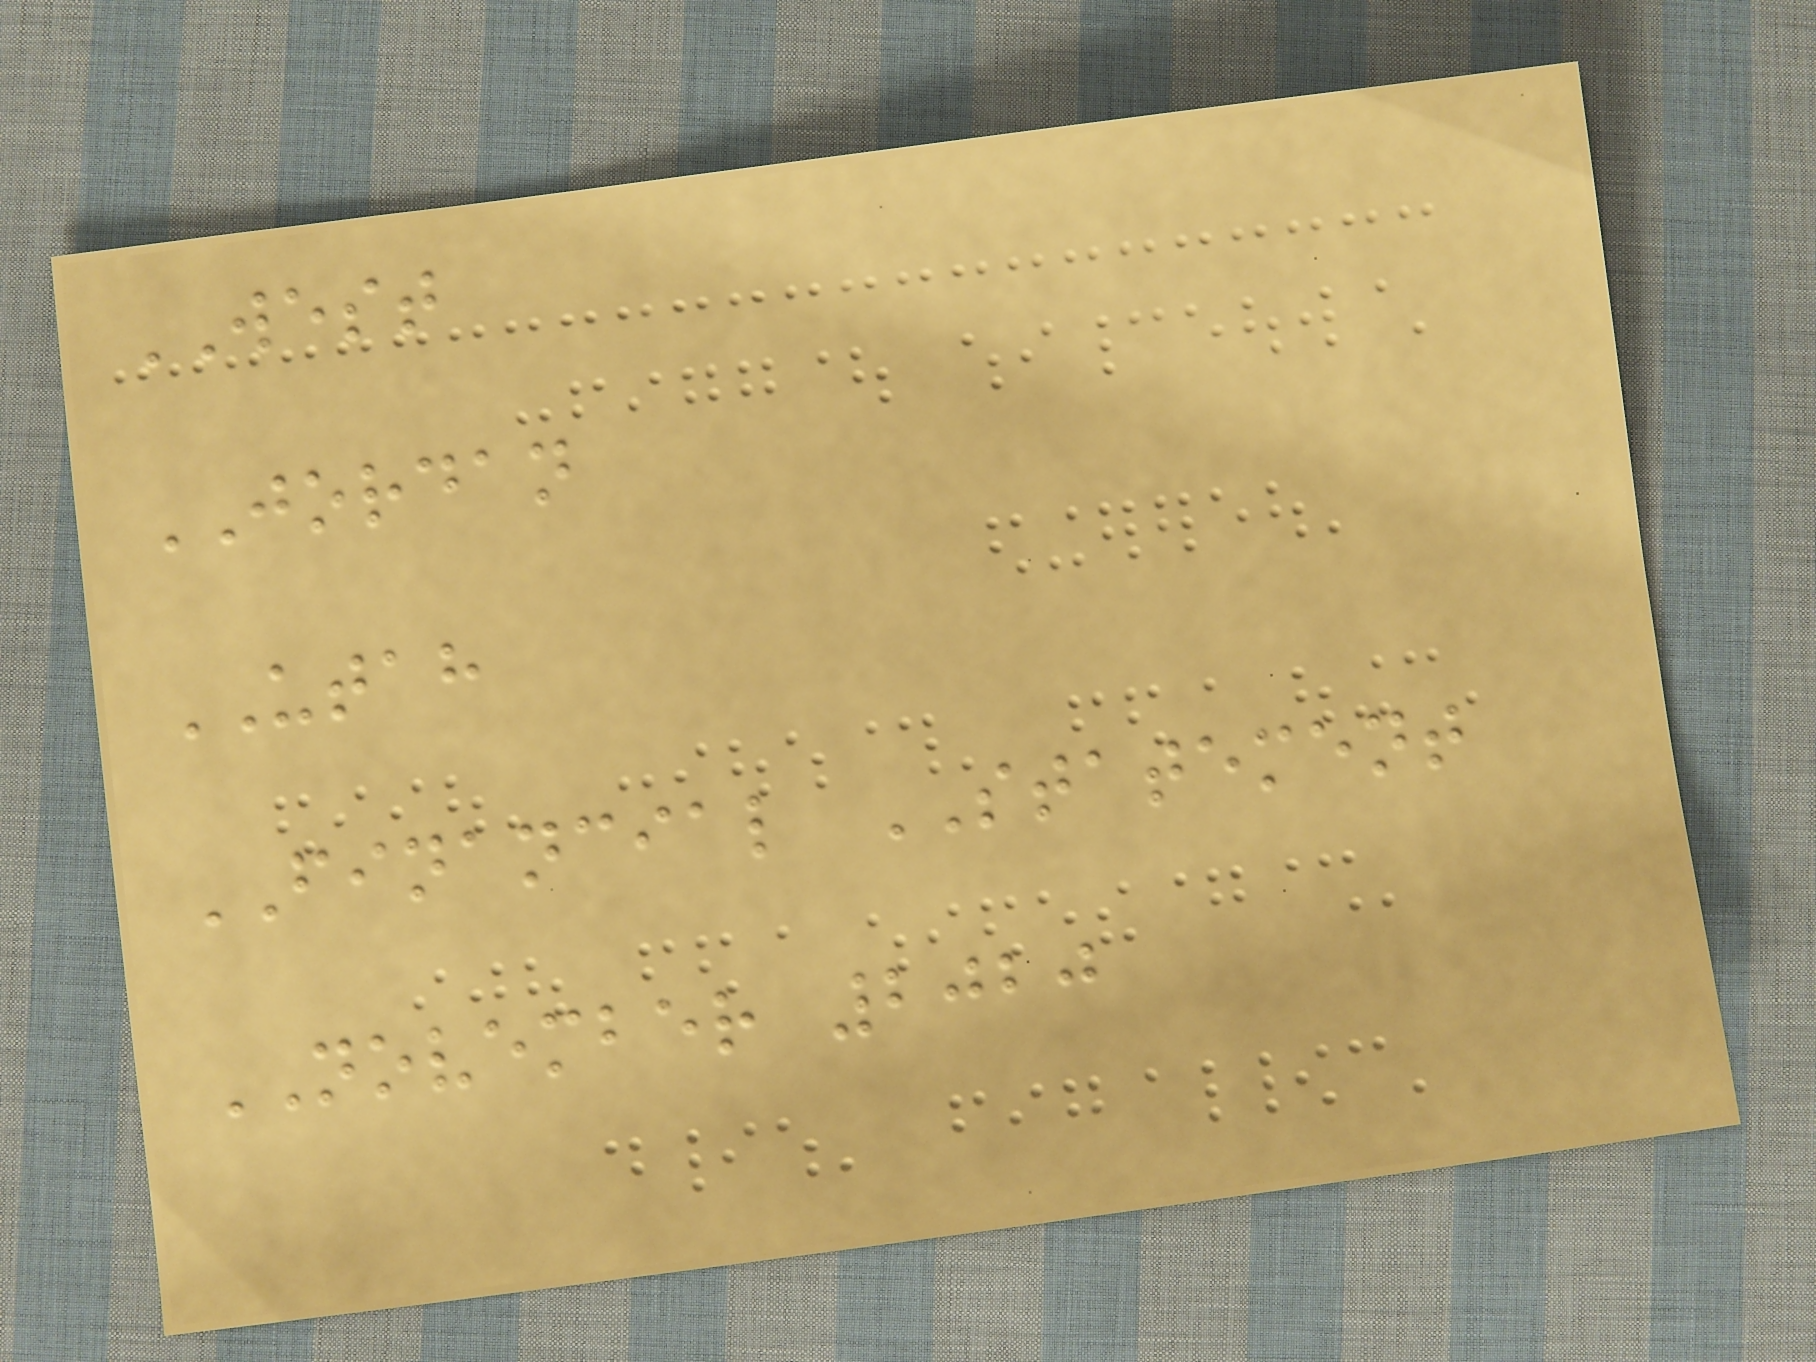WEST
JORDAN
UTAH
FINANCIAL STATEMENT
NOVEMBER 2020
